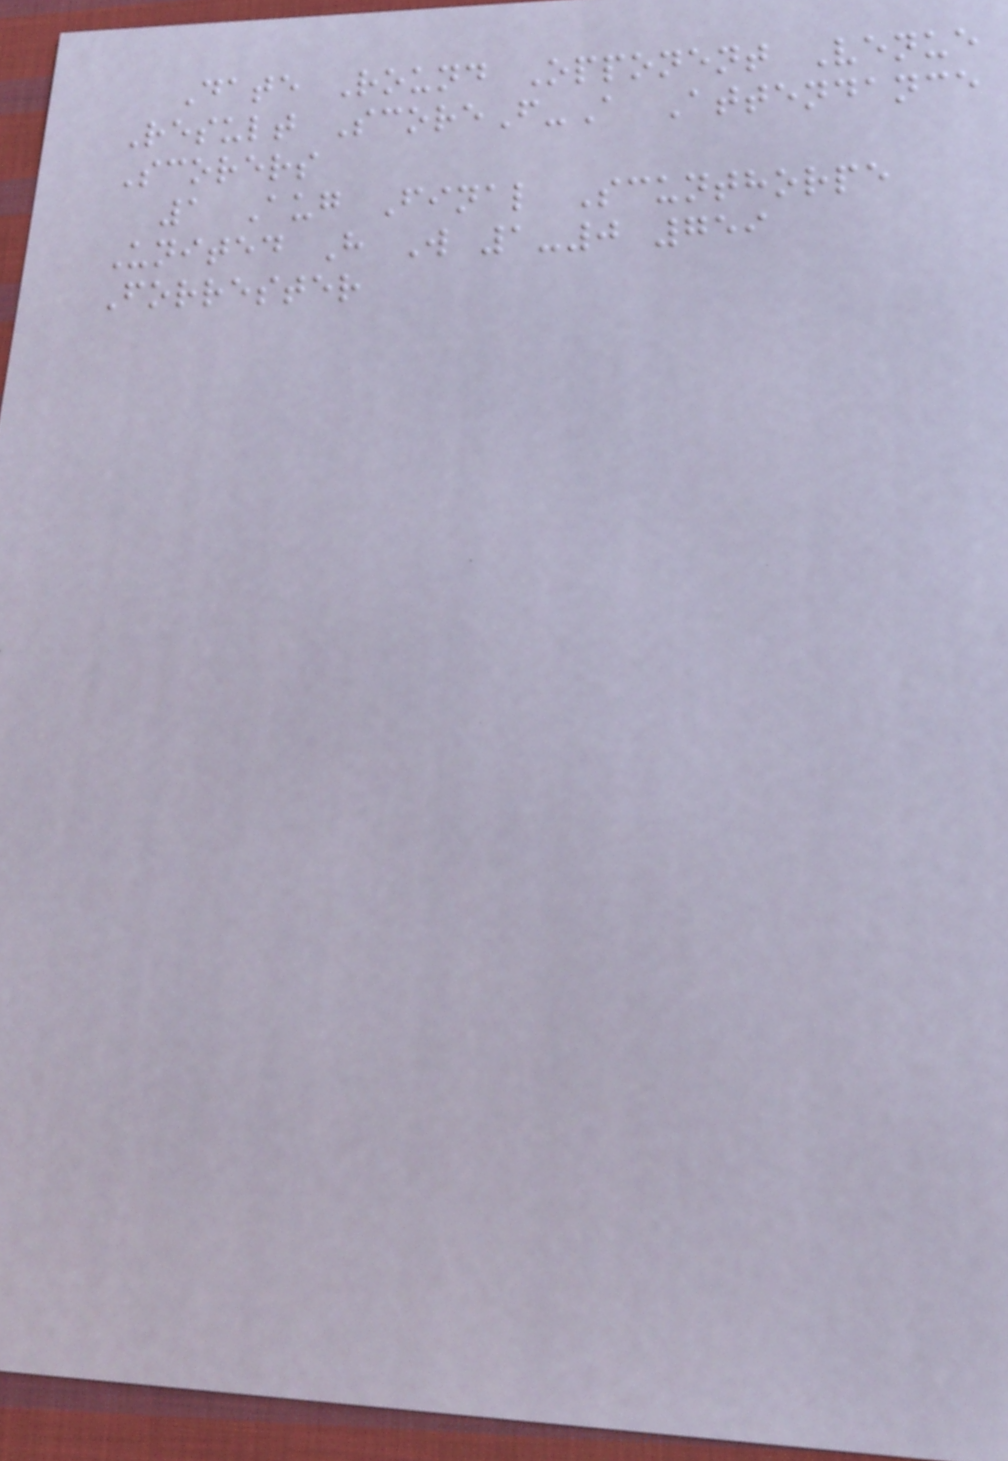Date Round Opponent Venue
Result ScoreF-A Attendance
Scorers
1 Aug Final Scunthorpe
United H W 1-0 759
Forrester
